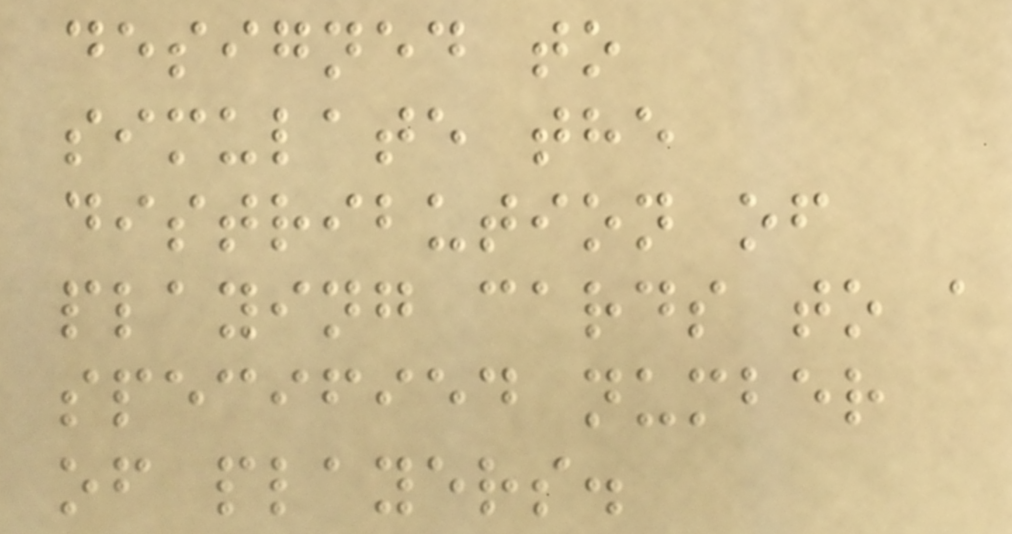designed to
simulate the
distribution of
playing cards to a
specified number
of players.
